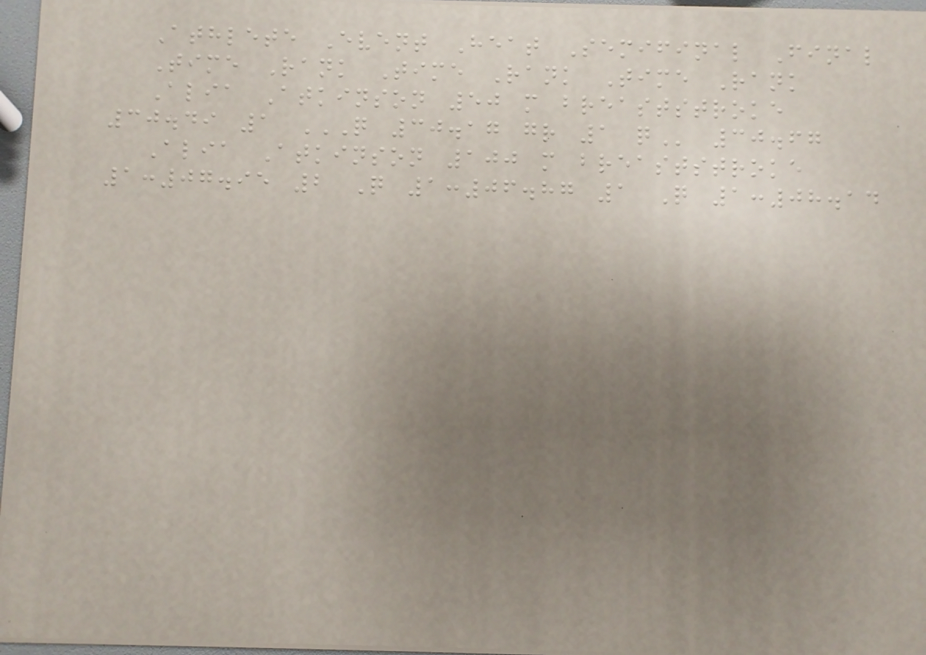Athlete Event Heat Semifinal Final
Time Rank Time Rank Time Rank
Alia Atkinson 50 m breaststroke
30.49 1 Q 30.17 GR 1 Q 30.67
Alia Atkinson 100 m breaststroke
1:07.95 2 Q 1:06.87 1 Q 1:08.14
